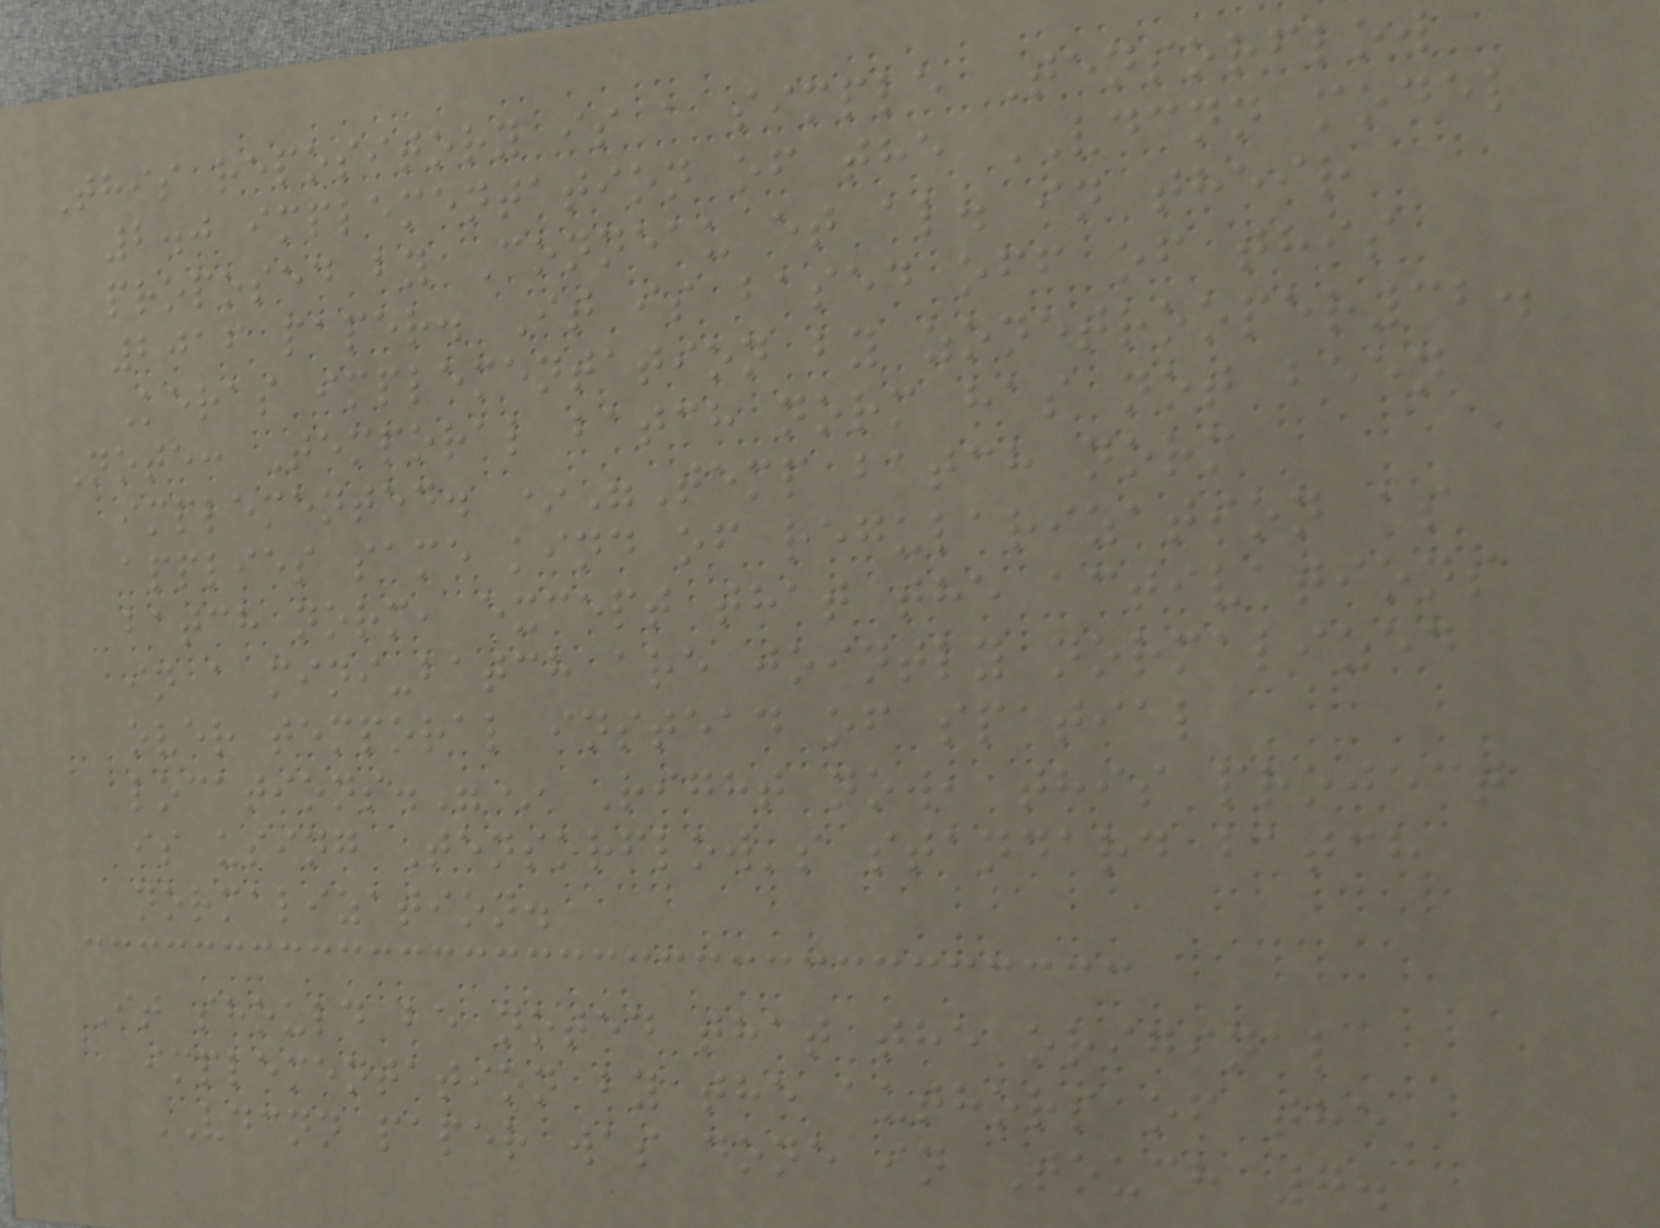This repository is a simple Tensorflow
2.0 implementation of the VDCNN model
proposed by Conneau et al. in their
2016 paper. It is based off of this
Keras implementation by zonetrooper32.
Note: Temporal batch norm has not been
implemented. *"Temp batch norm
applies same kind of regularization as
batch norm, except that the activations
in a mini-batch are jointly normalized
over temporal instead of spatial
locations."* Right now, this project
is using Tensorflow's standard batch
normalization.
It should be noted that the original
implementation by the authors of the
VDCNN paper was done in Touch 7.
